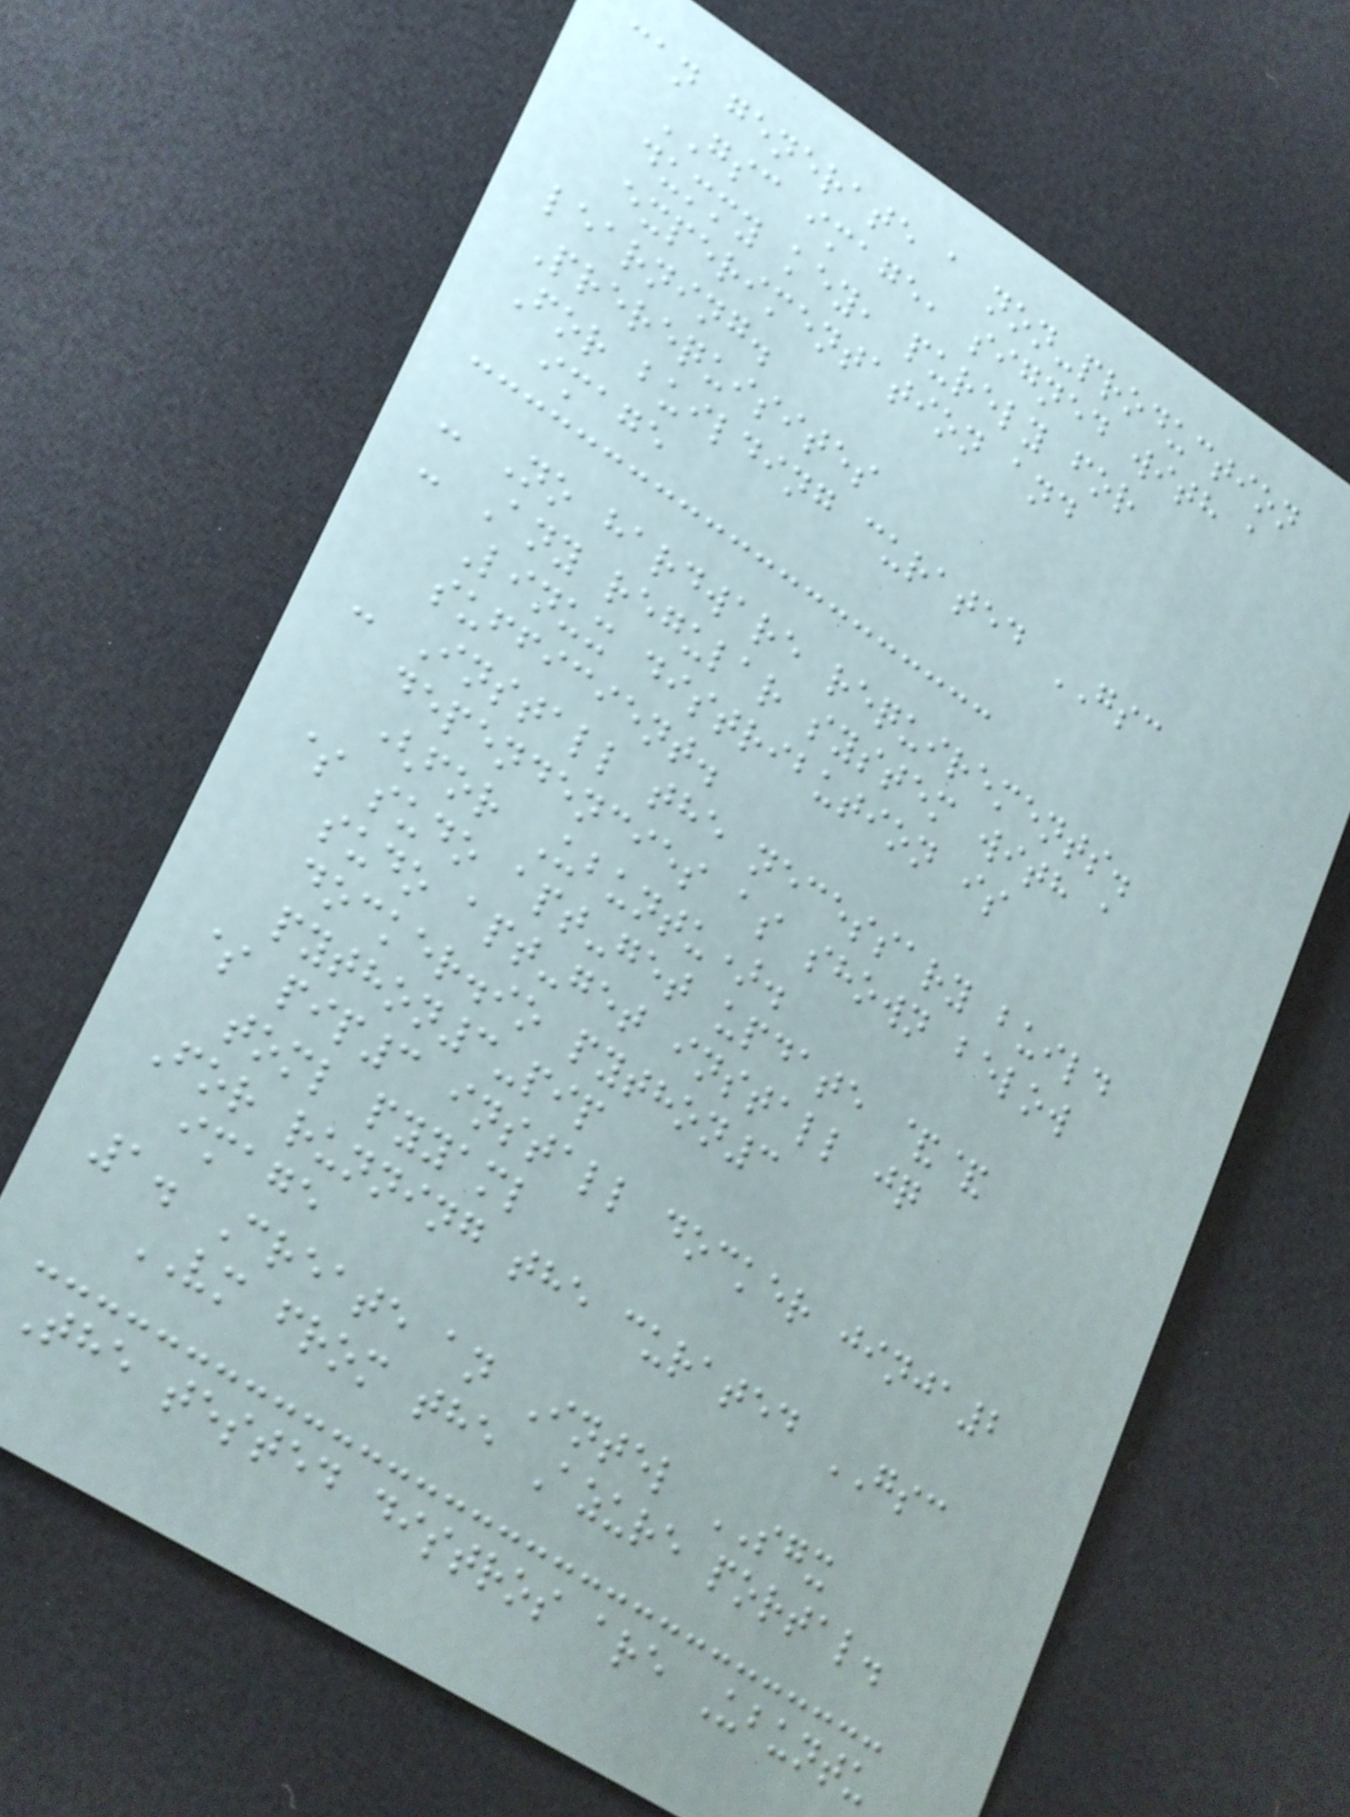can generate a non-production
GSC image, signed with a
dummy key, purely for
experimentation and
learning.
Prerequisites
For building curated GSC
image
- No hardware requirements.
- Any regular system with a
Linux distribution is
sufficient.
- Install the necessary build
dependencies as shown below
(for Ubuntu).
$ sudo apt-get update &&
sudo apt-get install jq
docker.io python3
python3-pip
$ pip3 install docker jinja2
toml pyyaml
For running the curated GSC
image
1. Create an Intel SGX
VM from the Azure portal.
The tested distros are Ubuntu
